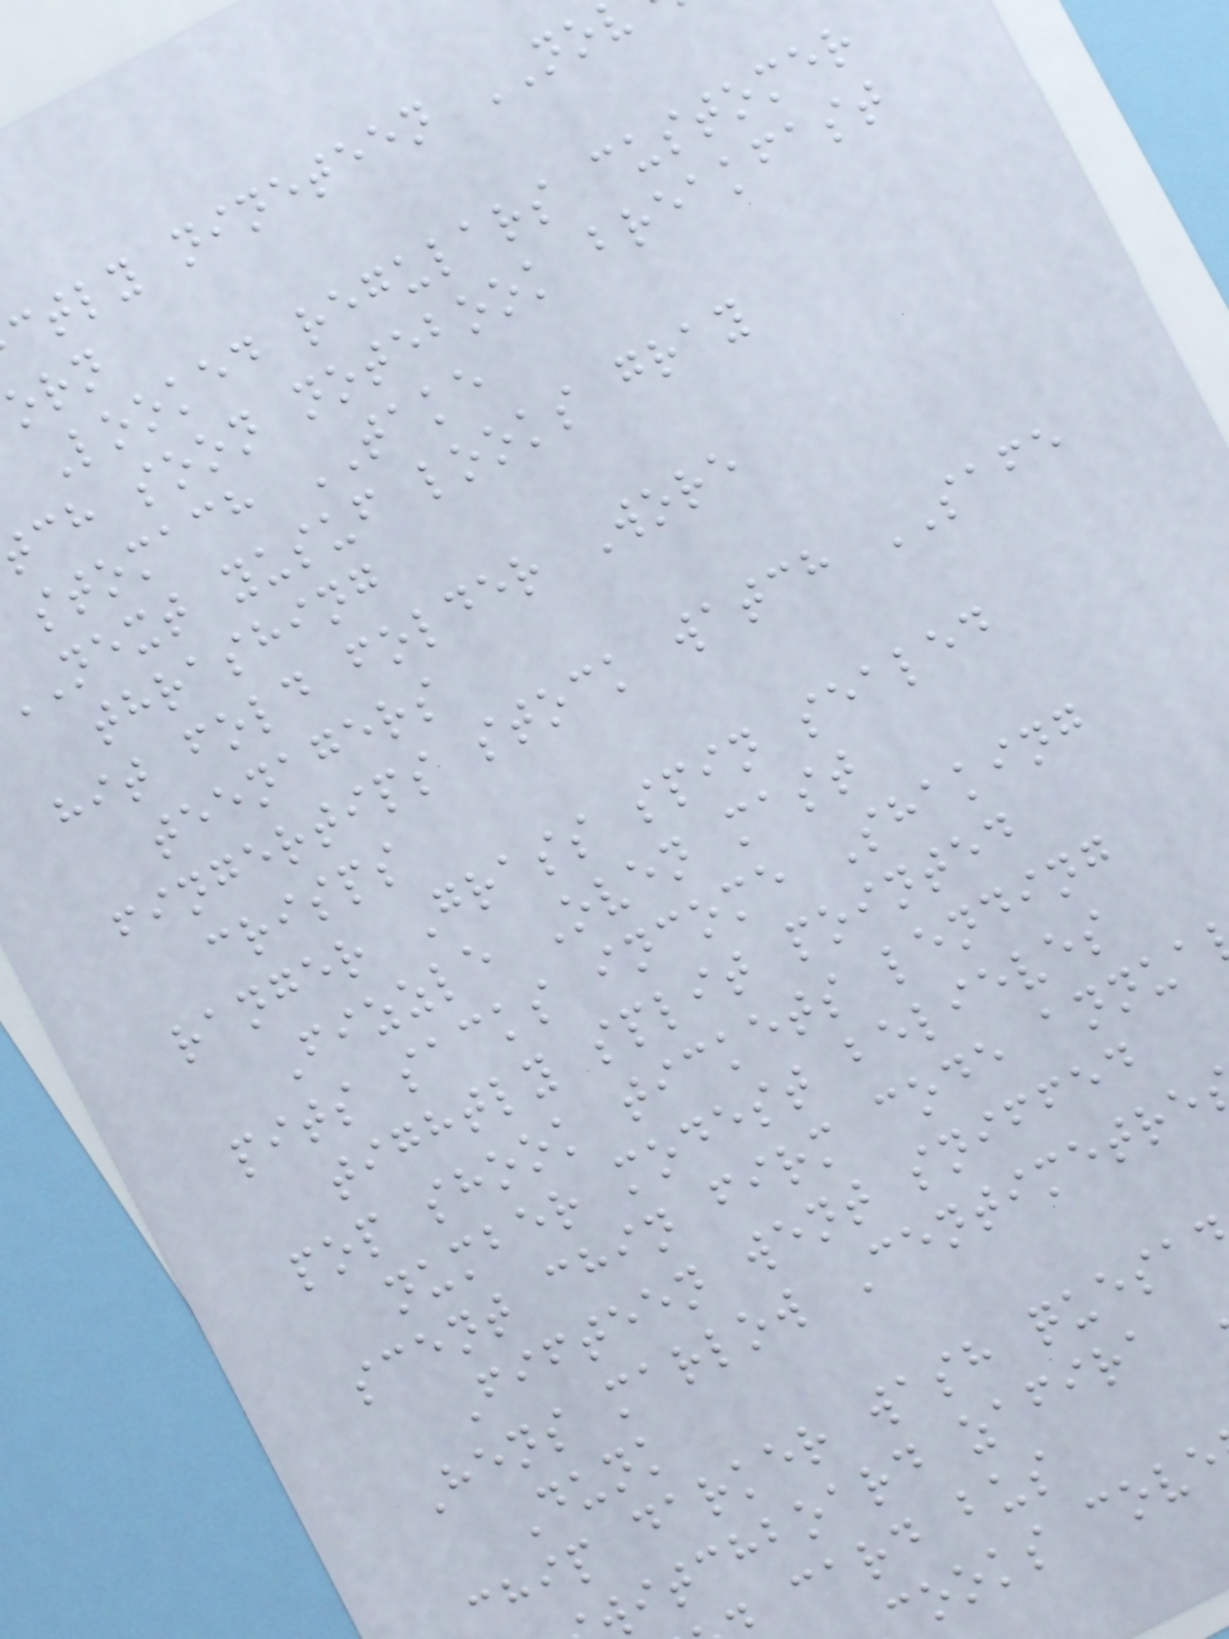ctly nineteen NO
Looked regulars customer
ch soon notebook breakfast
stomach TAKE
next yusuf looks gray
thrashing
hit fold folder Wore
teenagers
fingertips stock watch SAFE
crisps
ranger Grass spin sealed
Fizzle Oven mast
pits sacks income Shaking
tightly split pointed
pop shook tickets lending
number modest believes
scent chin firm code annua
Fifteen went sniffed
Hens marlow Centimetre
Dunk
chip darker wash quesa
itchboard zafira
card bus
cooks cove
